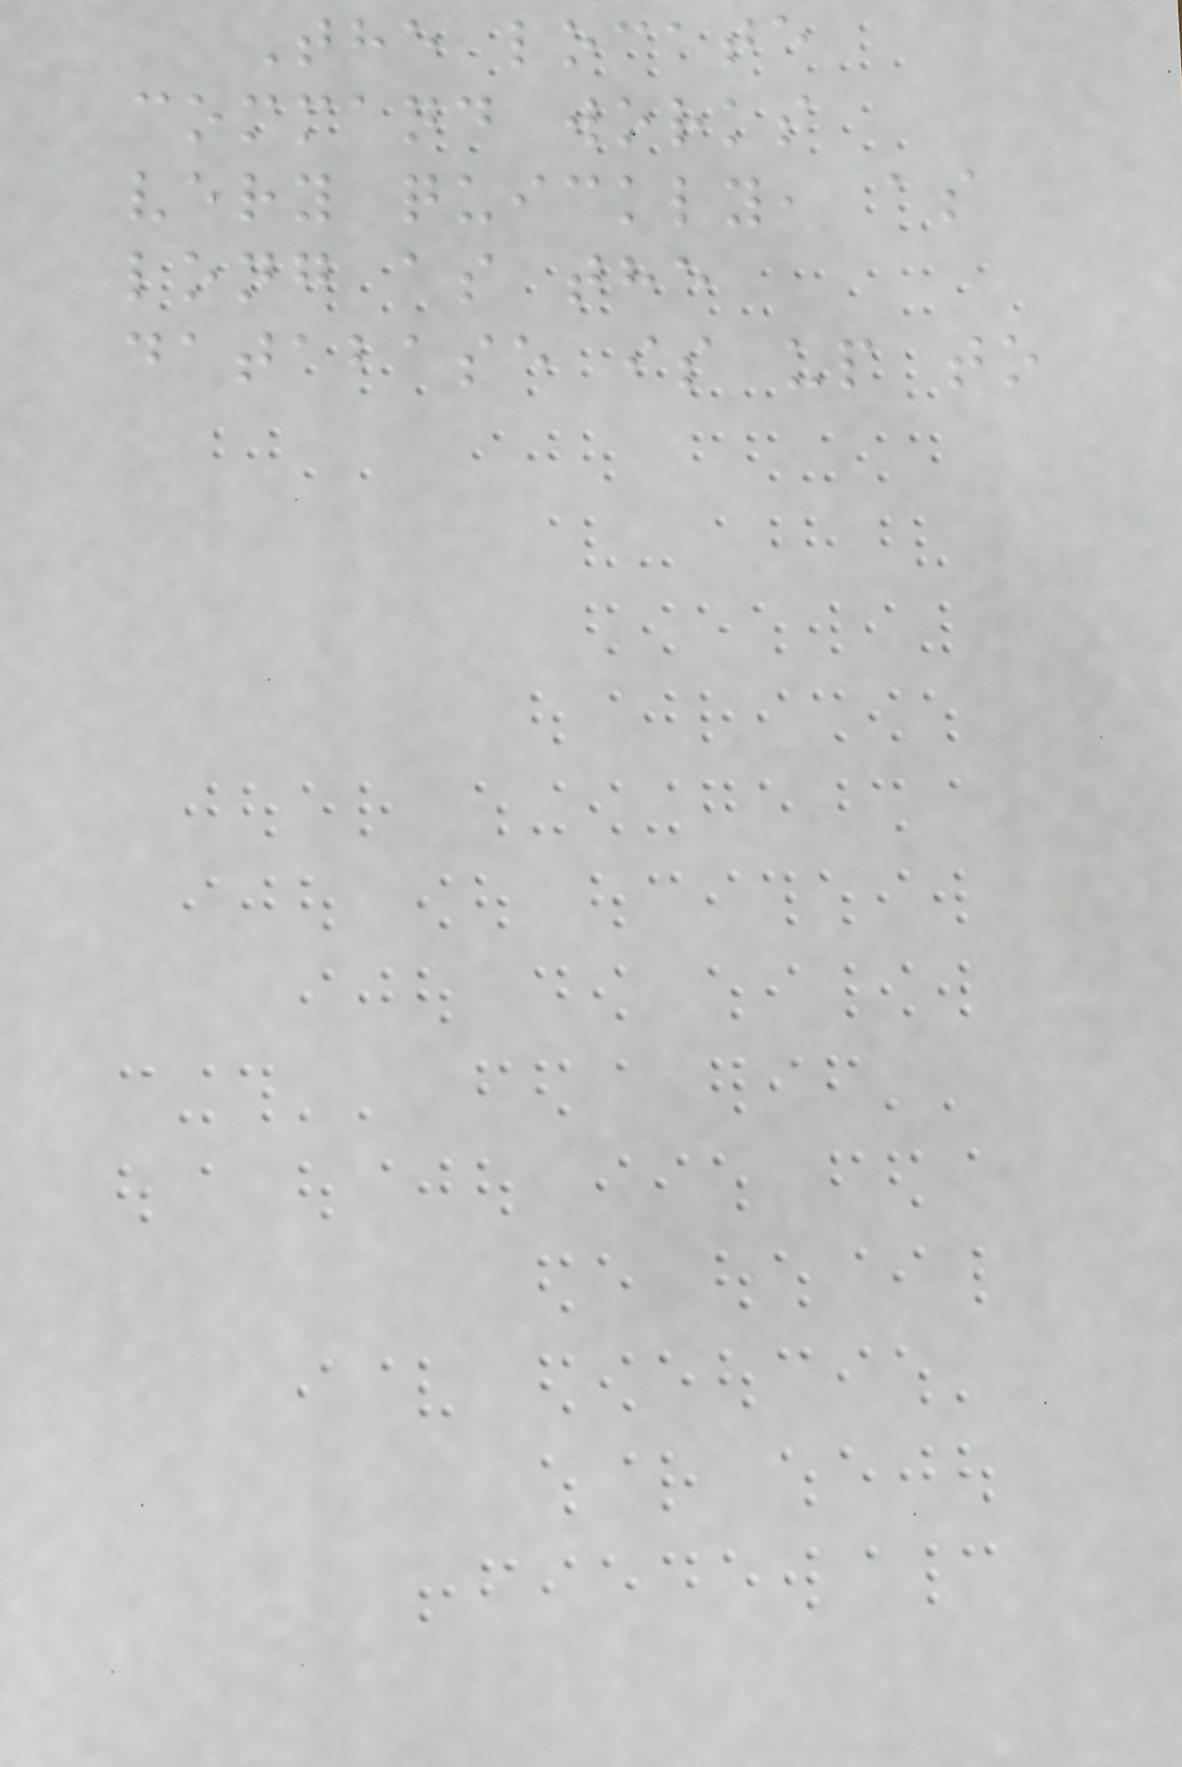The locate
command works
very quickly, as
long as the
database is up to
